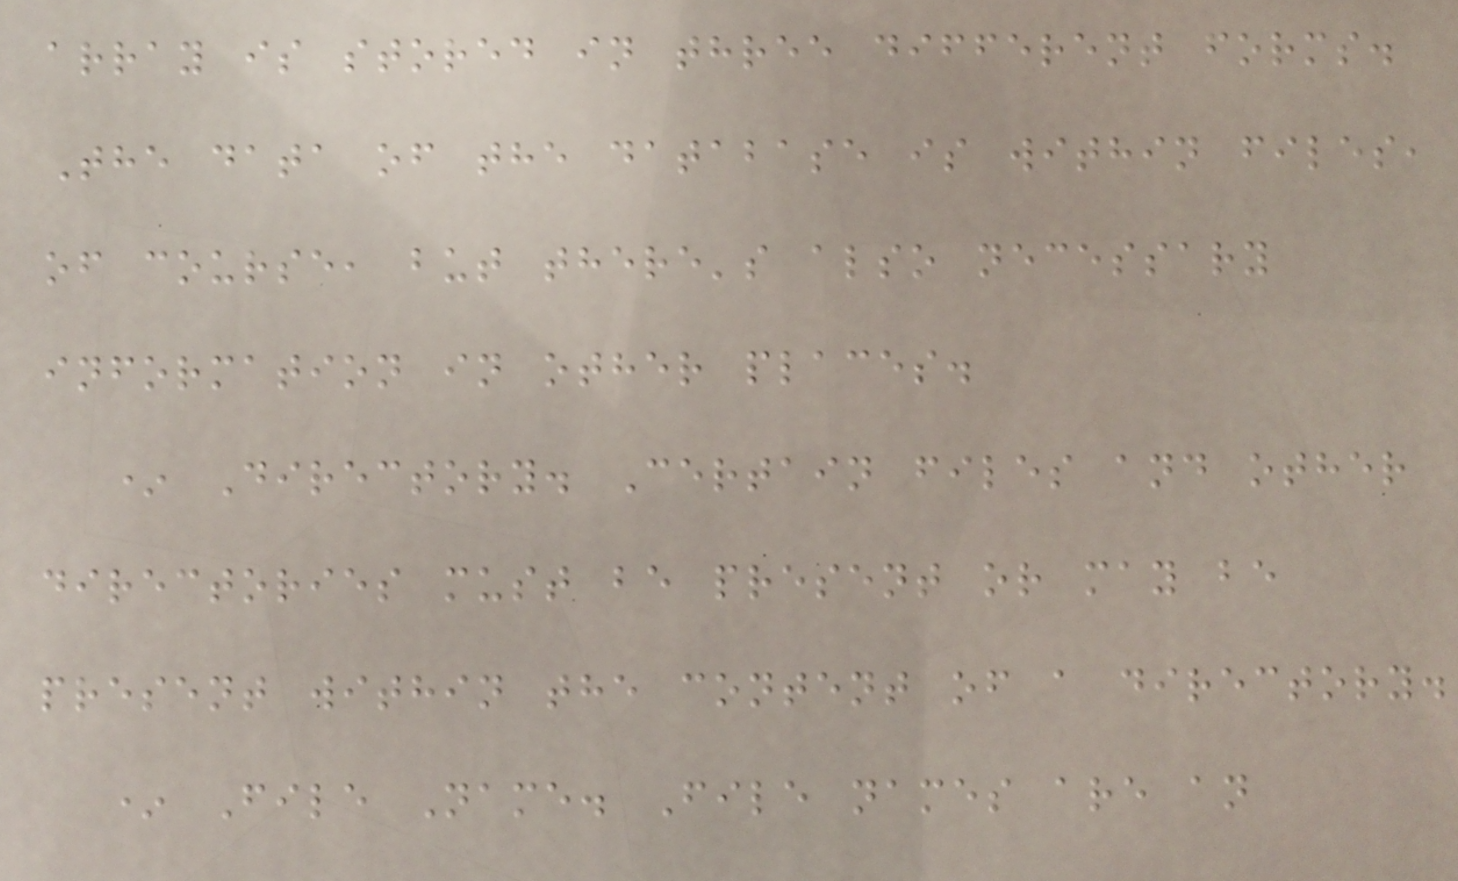array is stored in three different forms.
The data of the database is within files,
of course, but there's also necessary
information in other places.
* Directory. Certain files and other
directories must be present or may be
present within the content of a directory.
* File Name. File names are an
